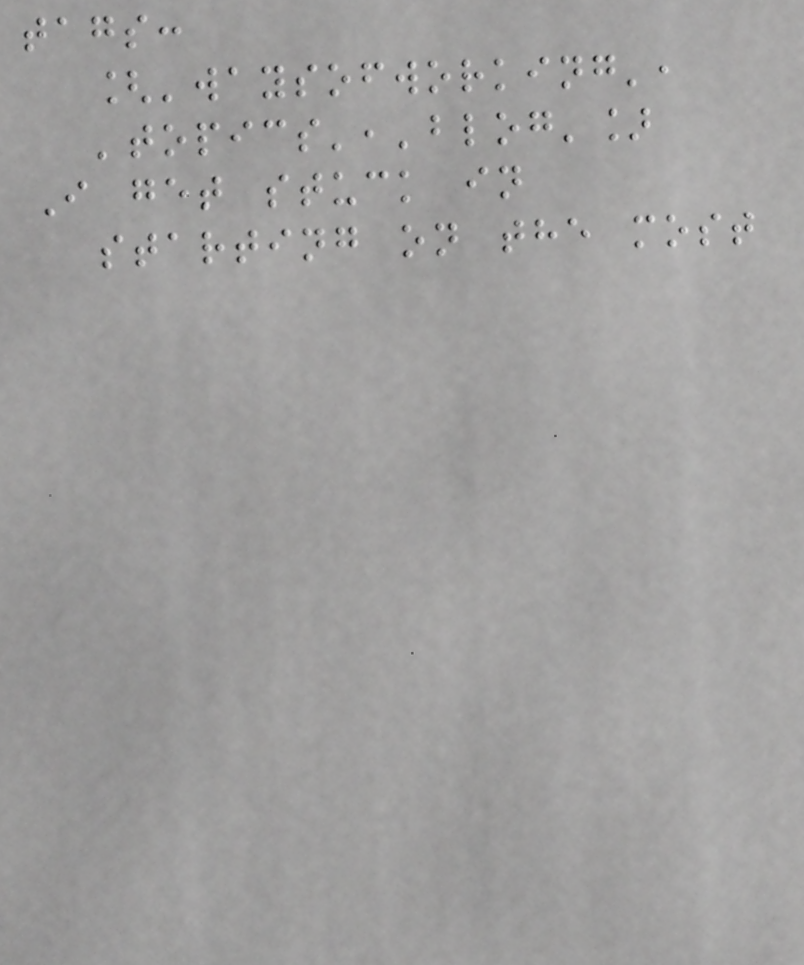tags:
['waysofworking',
'topics','blog']
I get stuck in
starting on the most
